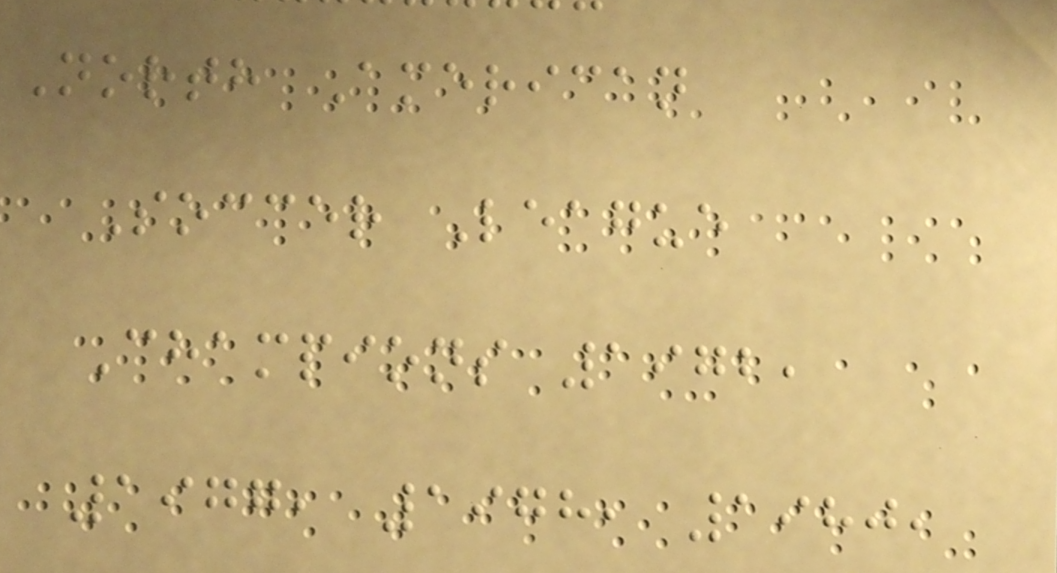North American
Soccer League
Champions 1972,
1977, 1978, 1980,
